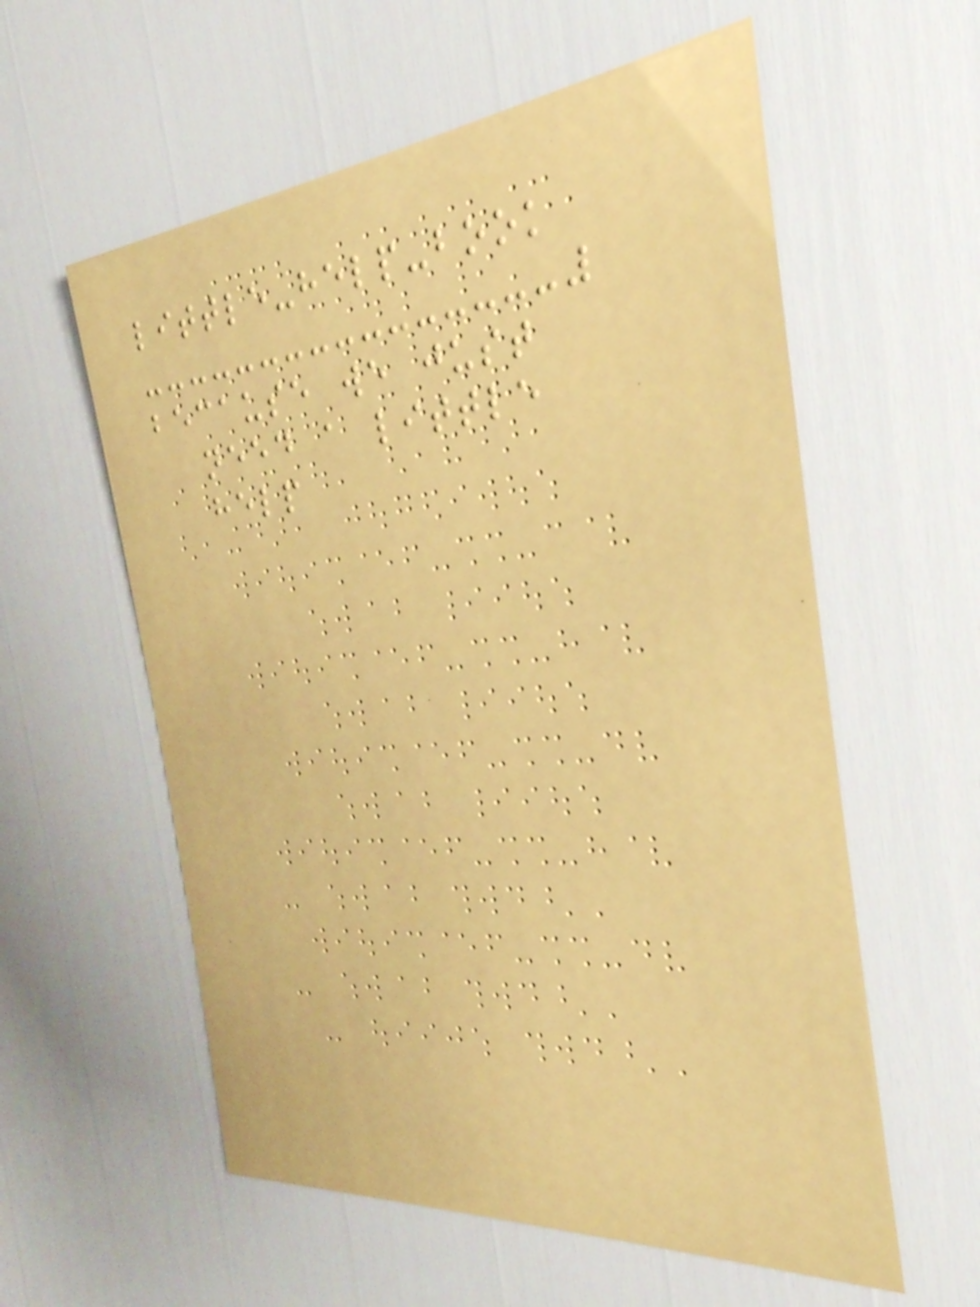little-help-book
because we just
need a little
help
